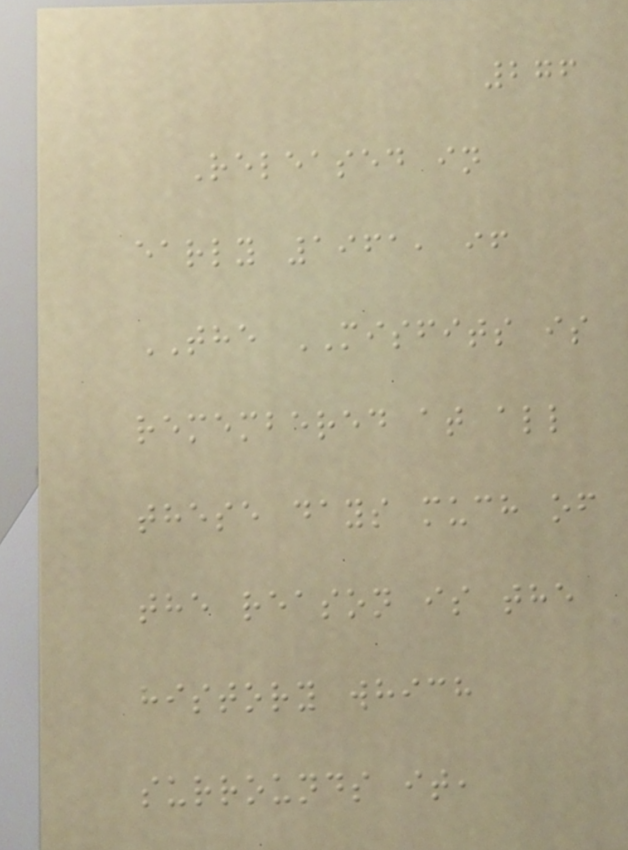276
Released in
early 1961, if
THE MISFITS is
remembered at all
these days much of
the reason is the
history which
surrounds it,
